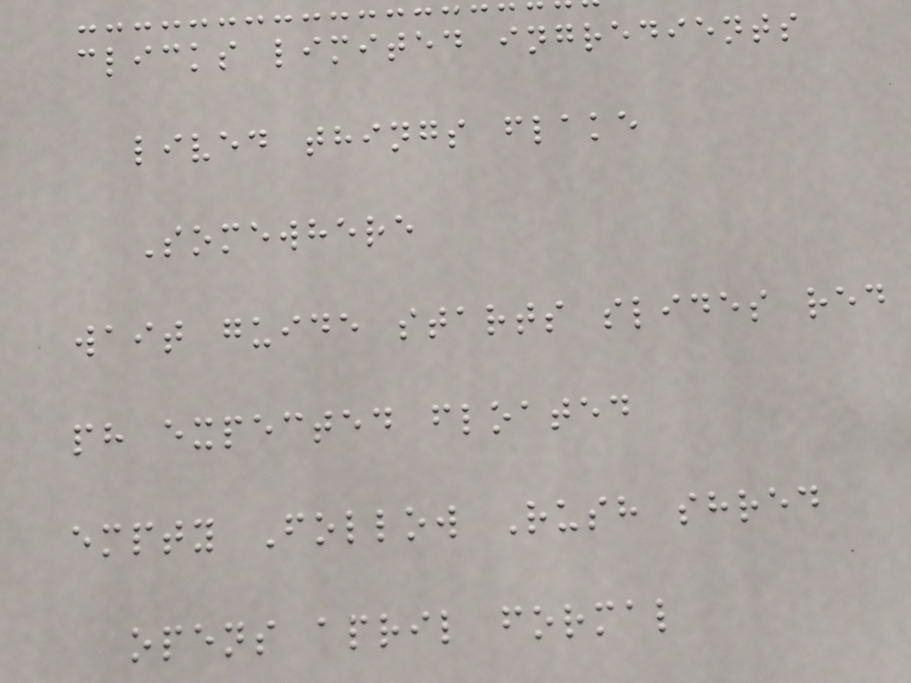clicks limited ingredients
lived things flake
Somewhere
wait guide starts slides red
ph expected floated
empty Follow Rush shred
opens april formal
